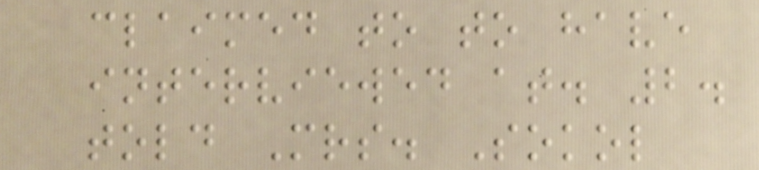claimed to to have
interviewed at. 2.
told Mrs. Sokol
